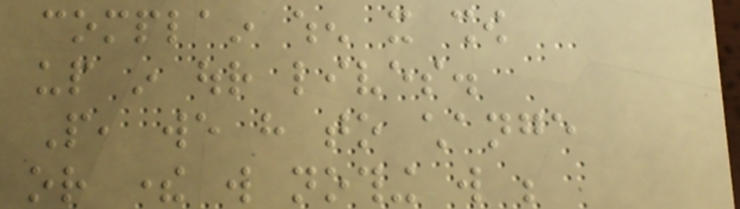complain when it show
up in our lives.
People, we have to change
or there will nothing will be
